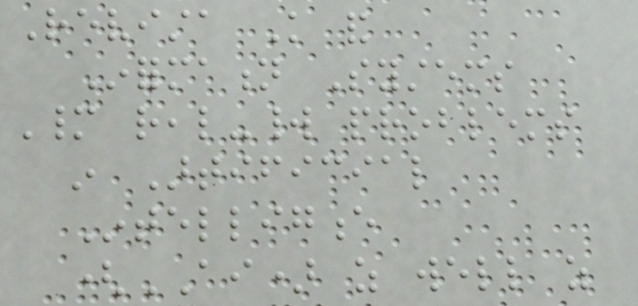Revista Knowledge and
Information Systems
Many real-world problems
in Artificial
Intelligence
(AI) as well as
